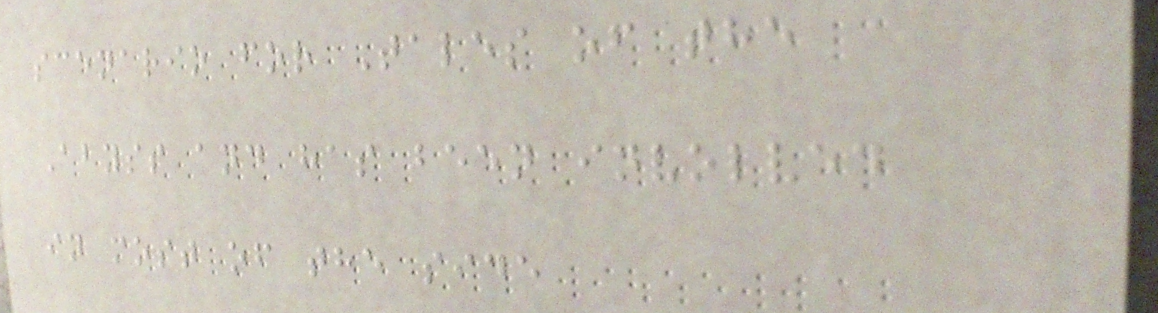scenario for Tales of the
Abyss and has been involved
in most of the side
